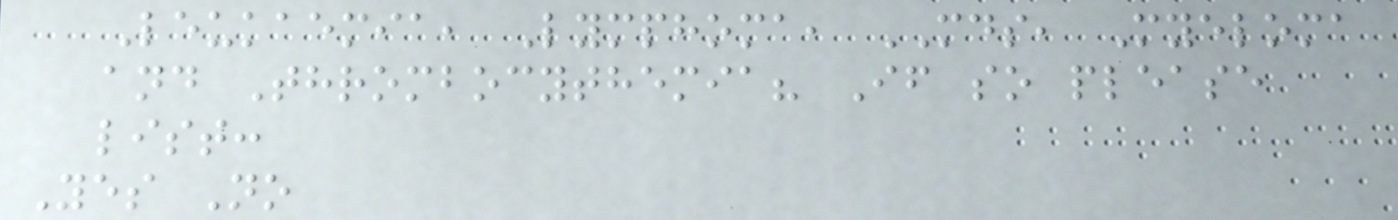Leukaemia, Lymphoma, MDS, Myeloma
and Thrombocythemia? If so please
list:
Yes No
